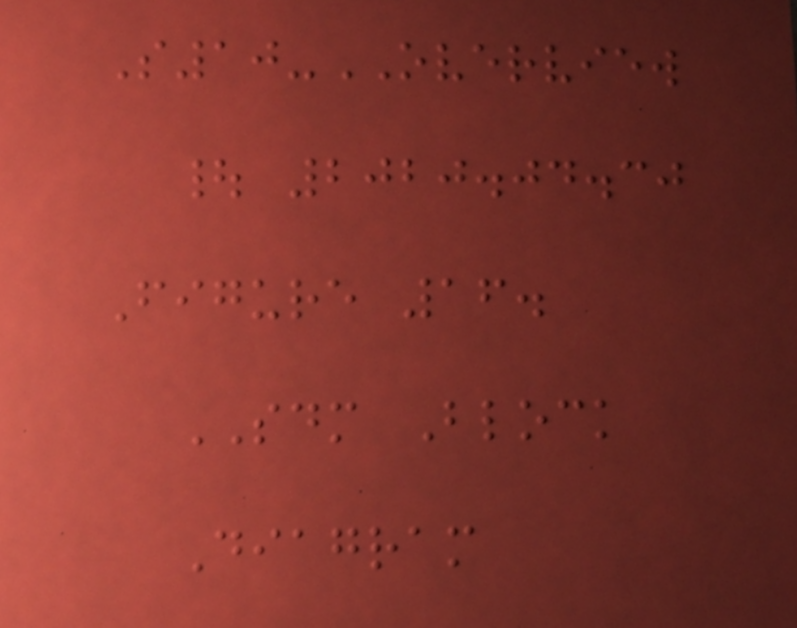S10-OVERVIEW
| 2020.04.30
Figure 16.
SDM Block
Diagram
